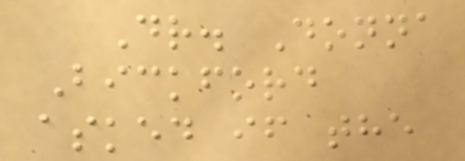Dr. Donna
Bickford
asked if the
